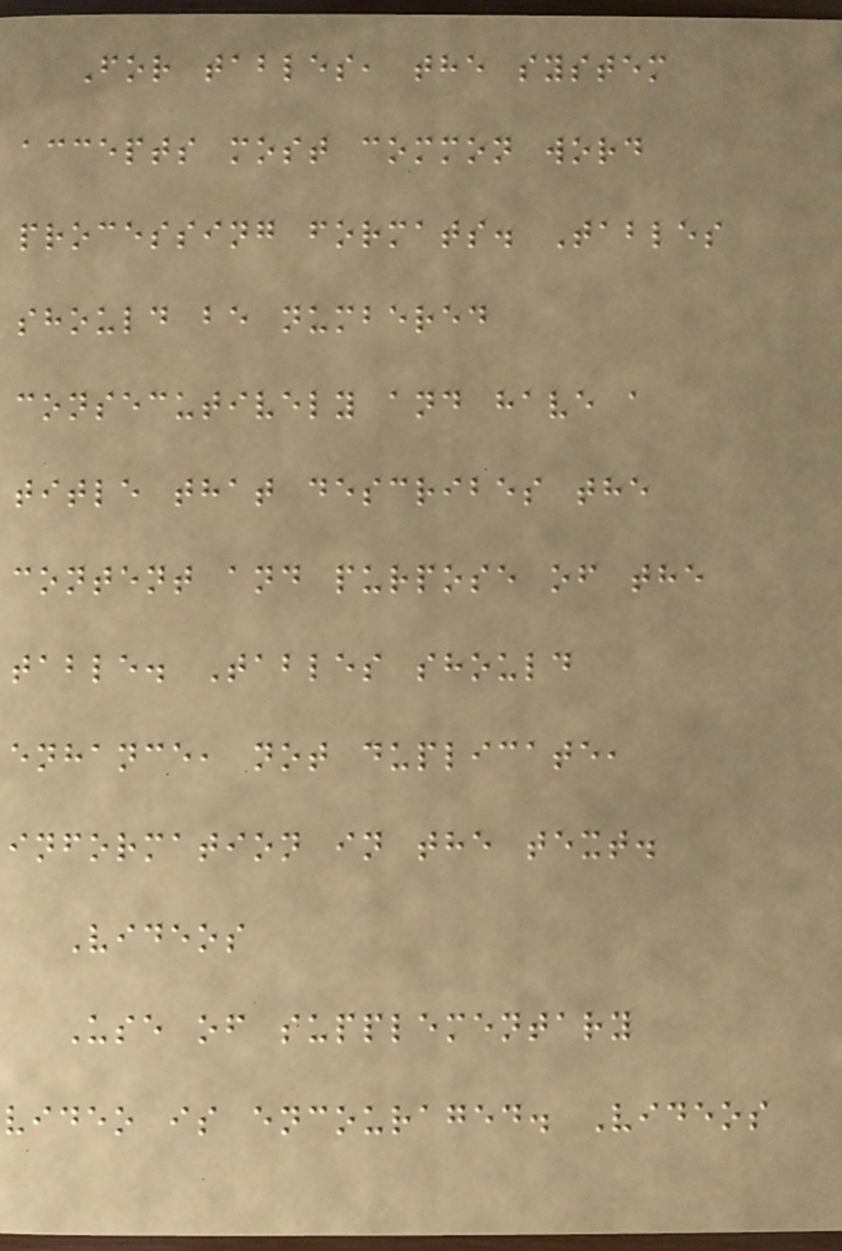For tables, the system
accepts most common word
processing formats. Tables
should be numbered
consecutively and have a
title that describes the
content and purpose of the
table. Tables should
enhance, not duplicate,
information in the text.
Videos
Use of supplementary
video is encouraged. Videos
